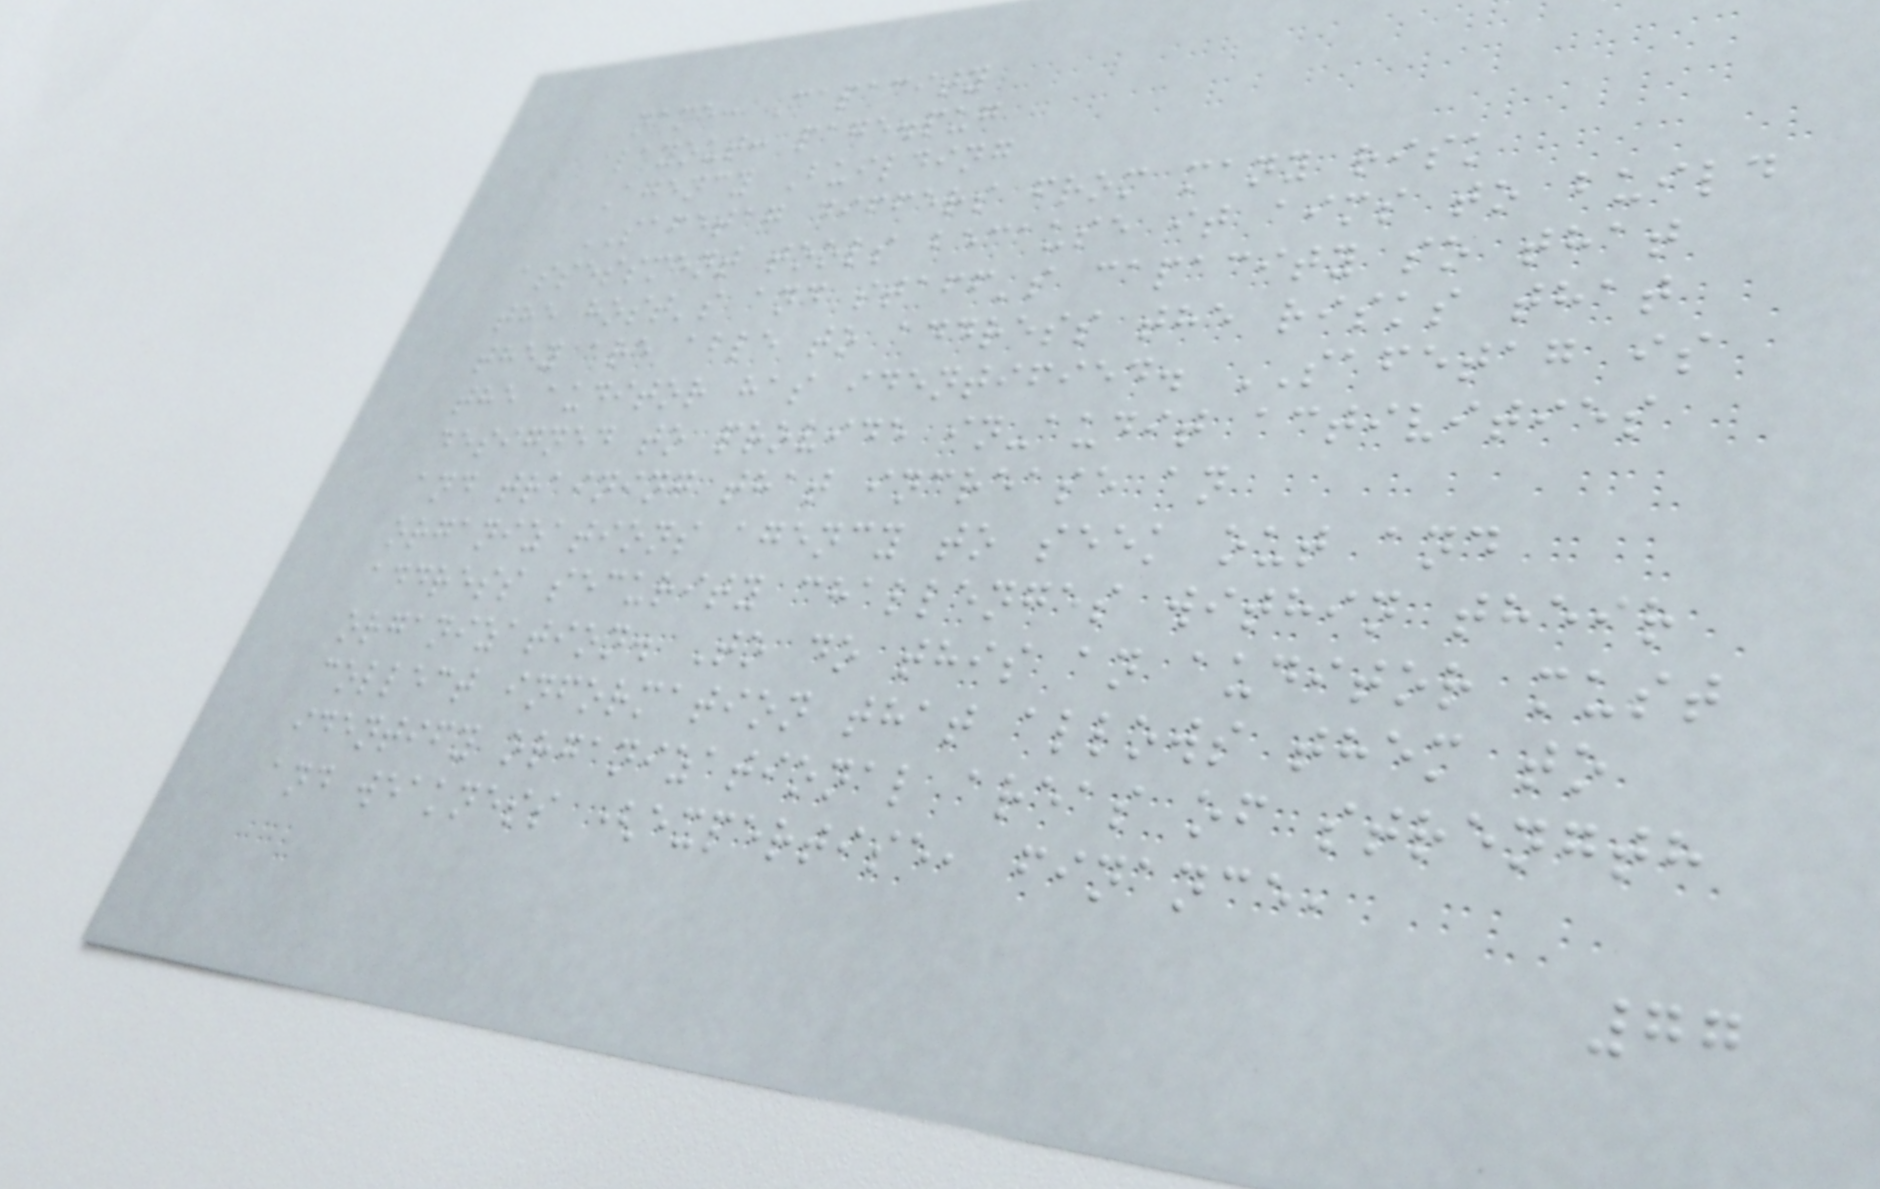name: Capacity
layout: page.pug
Agency Building
SAFETAG differs from many risk
assessment tools because it aims to build
the host's and staff's capacity so that
they are able to address the risks that
the auditor has identified. SAFETAG is
designed to provide in-audit activities
and training that increase an
organizations agency to seek out and
address security challenges within their
organization. To do this an auditor must
collect information that allows them to
identify organizational areas of strength
and weakness (expertise, finance,
77
